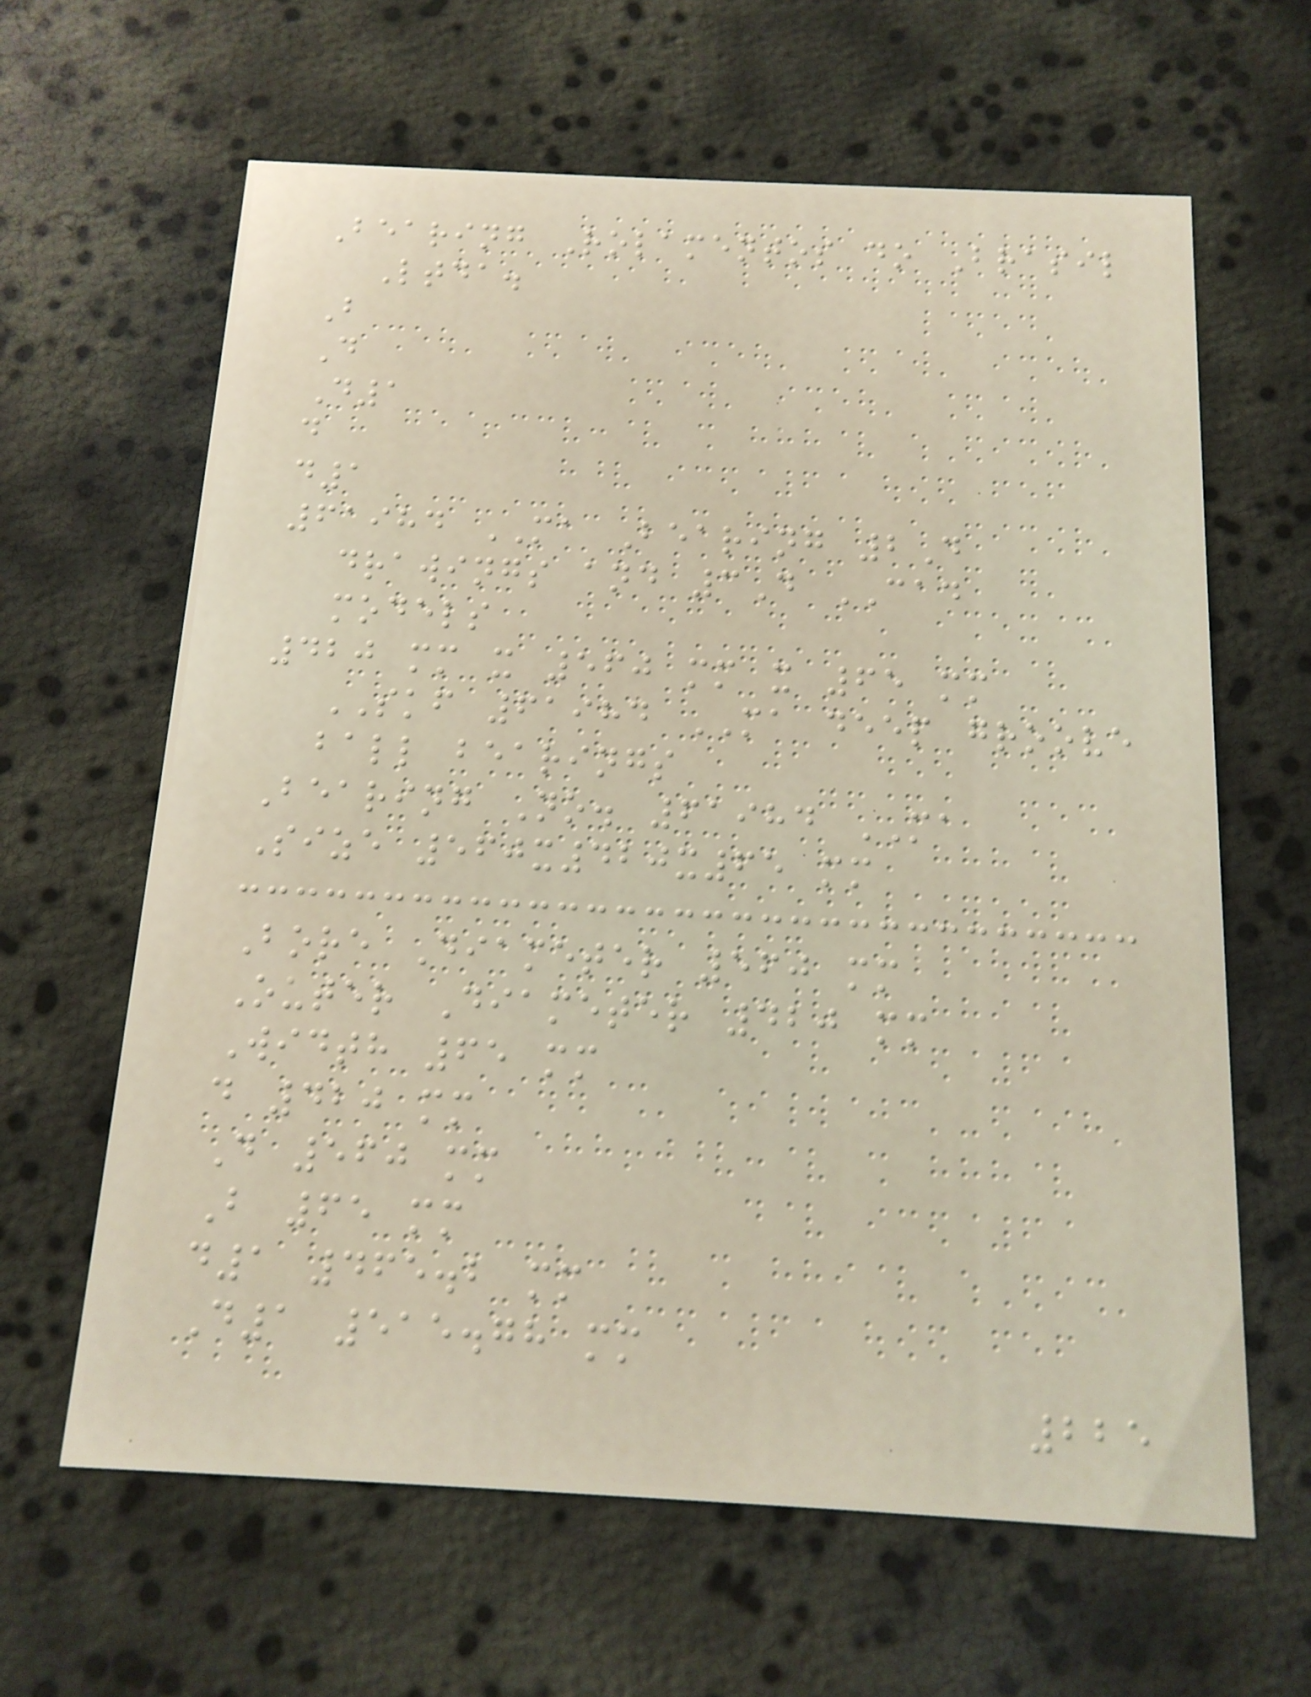Bearing Rolamentos do Brasil
Ltda.
B
D
D1
d
d1
61984 MA Bearing 2D
drawings and 3D CAD
models
420 mm x 560 mm x 65 mm
SKF 61984 MA deep groove
ball bearings
Bearing No. 61984 MA
Size 560x420x65 mm
Bore Diameter 560 mm
Outer Diameter 420 mm
Width 65 mm
d 420 mm
D 560 mm
B 65 mm
d1 465.2 mm
D1 515.78 mm
225
